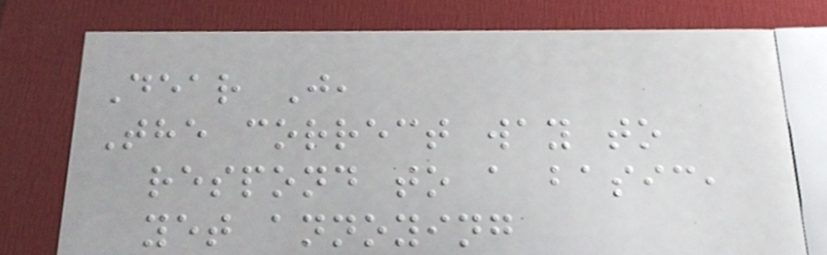Dear J,
The correct way to
respond to a basic,
yet annoying
